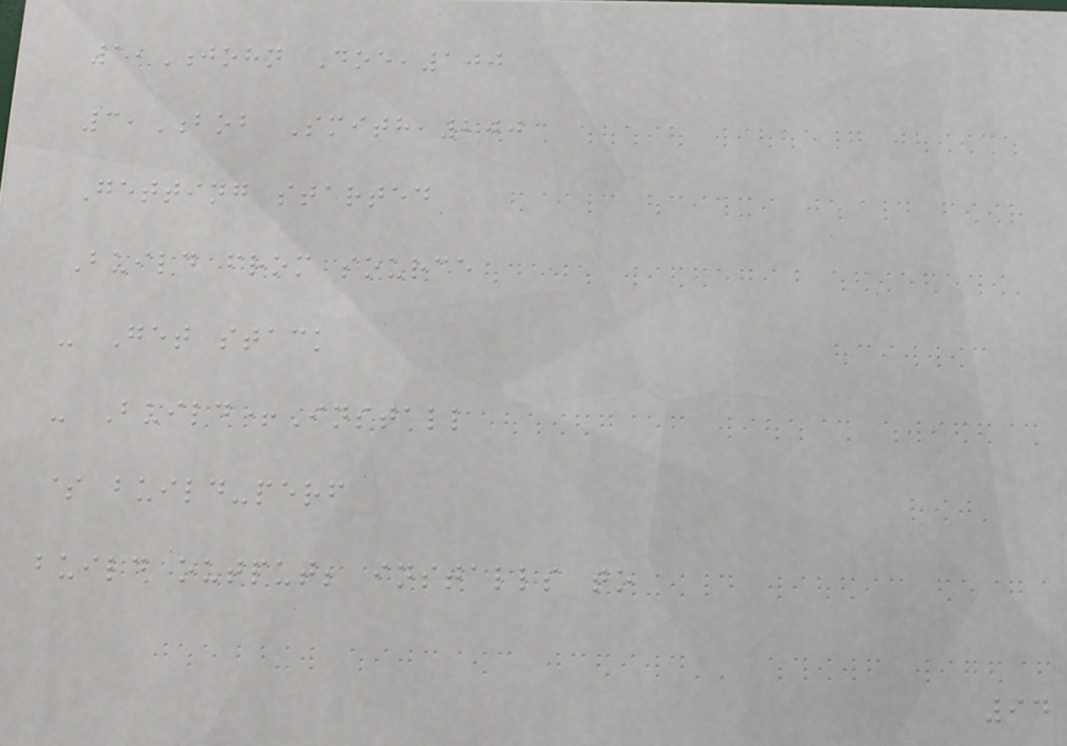1,John Doe,100
3,Bob Smith,200
Getting started
Build from source
- Get stack
- Build+Install
$ build-perf
build output; installs to
94
